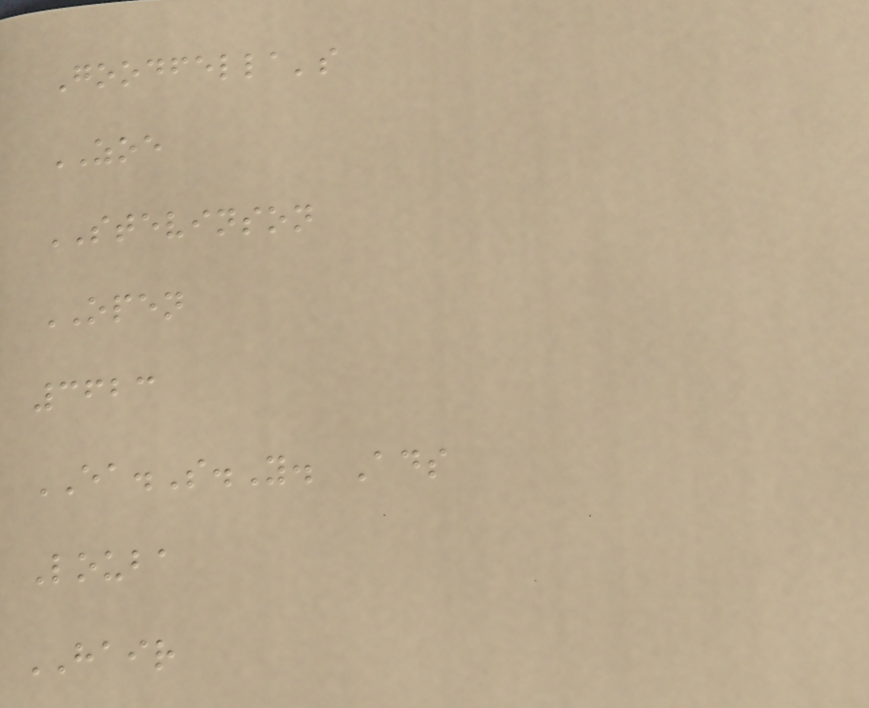Goodfella's
ZOE
STEVINSON
OPEN
3623
EA.S.Y. Ads
Louba
HAIR
